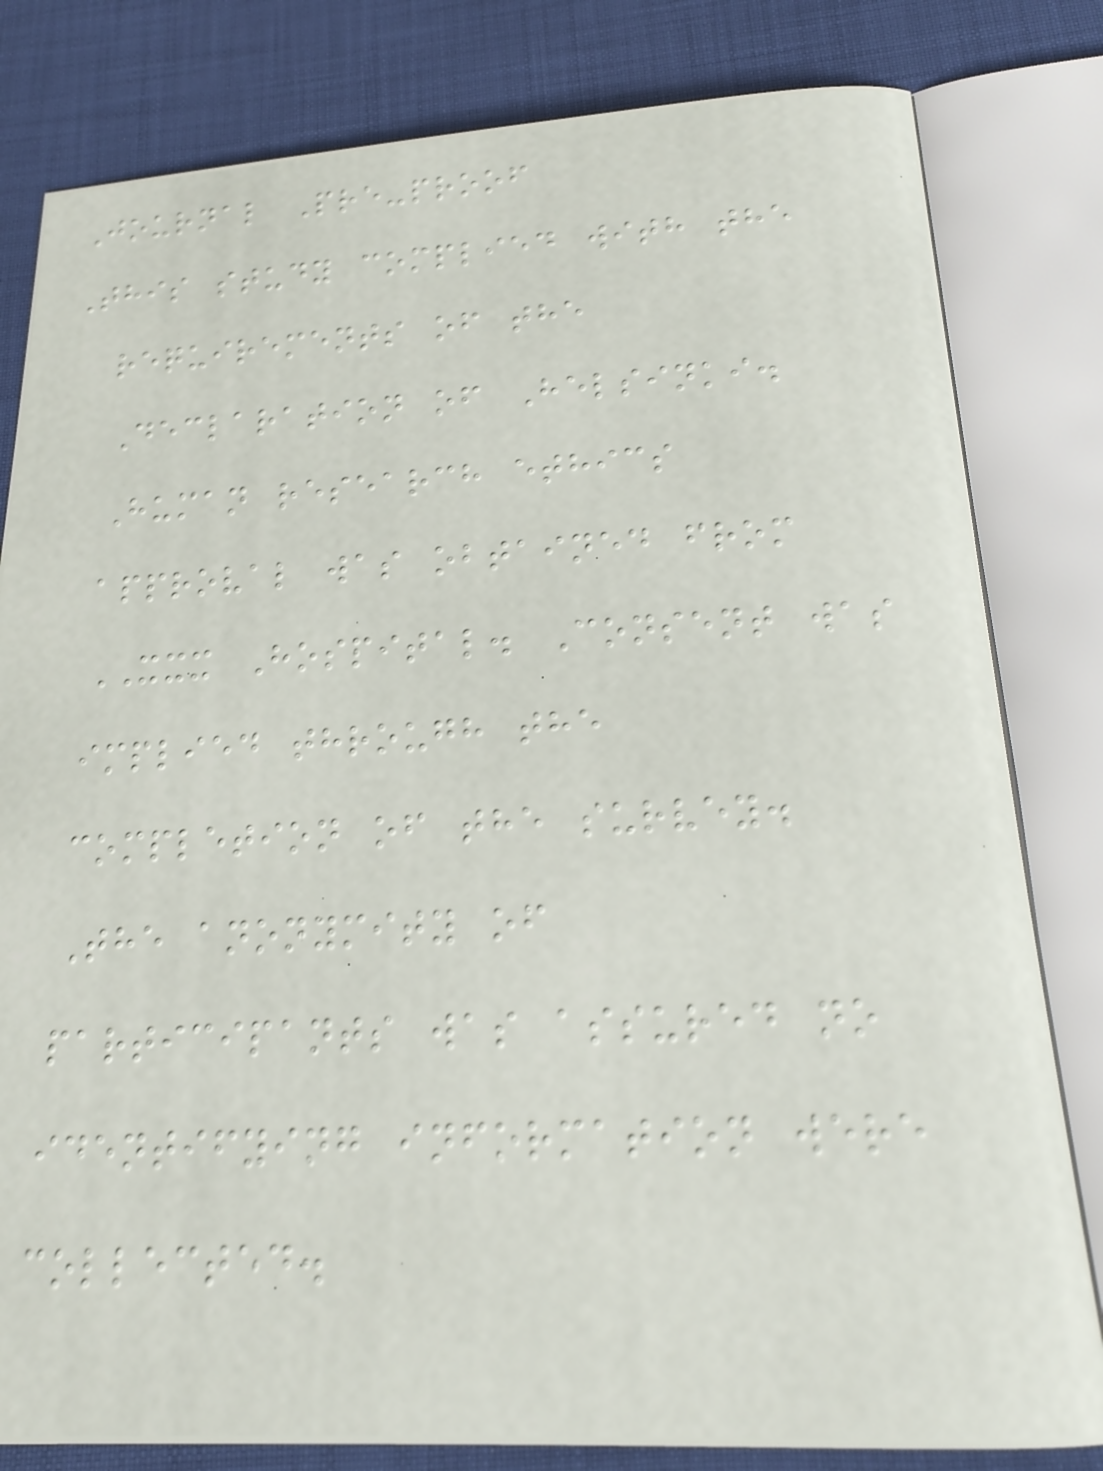Journal Pre-proof
This study complied with the
requirements of the
Declaration of Helsinki.
Human research ethics
approval was obtained from
XXX Hospital. Consent was
implied through the
completion of the survey.
The anonymity of
participants was assured no
identifying information were
collected.
